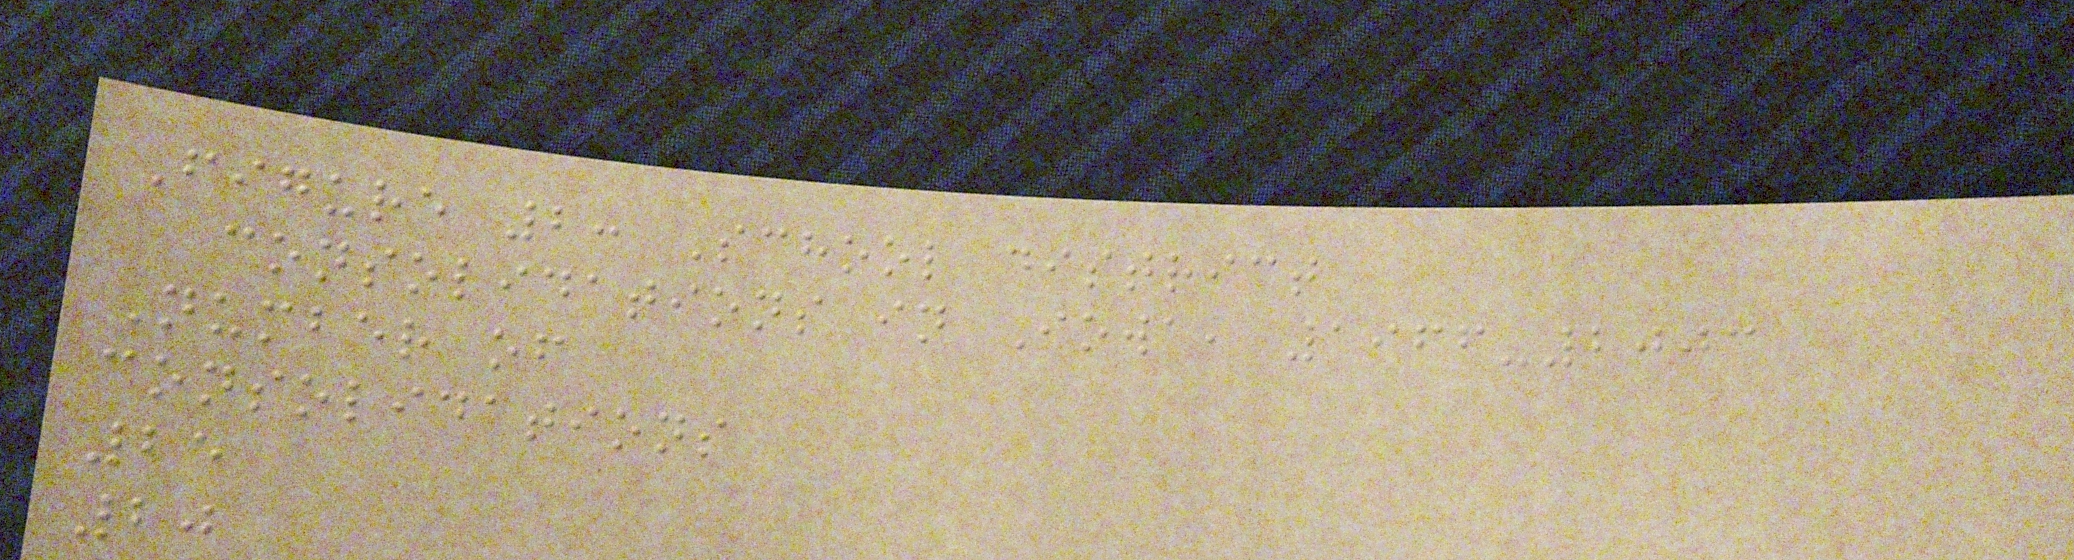Figure 2: School district
consolidations in Iowa, 1966-2003
Number of
consolidations
25
20
